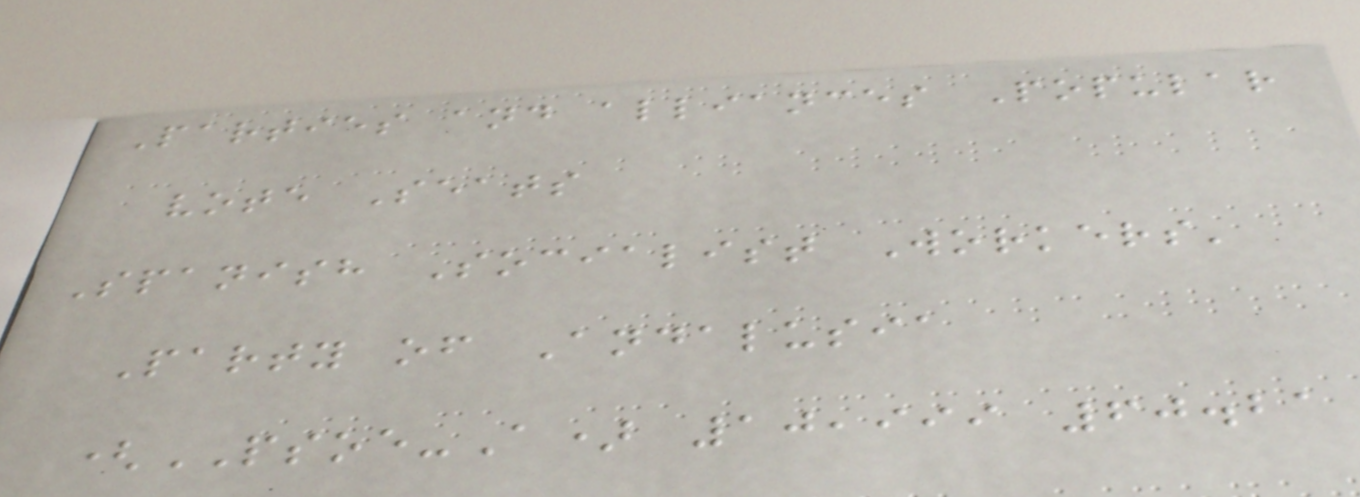Parties and alliances Popular
vote Seats
Spanish Socialist Workers'
Party of Andalusia
(PSOE-A) 10,999 60.21
